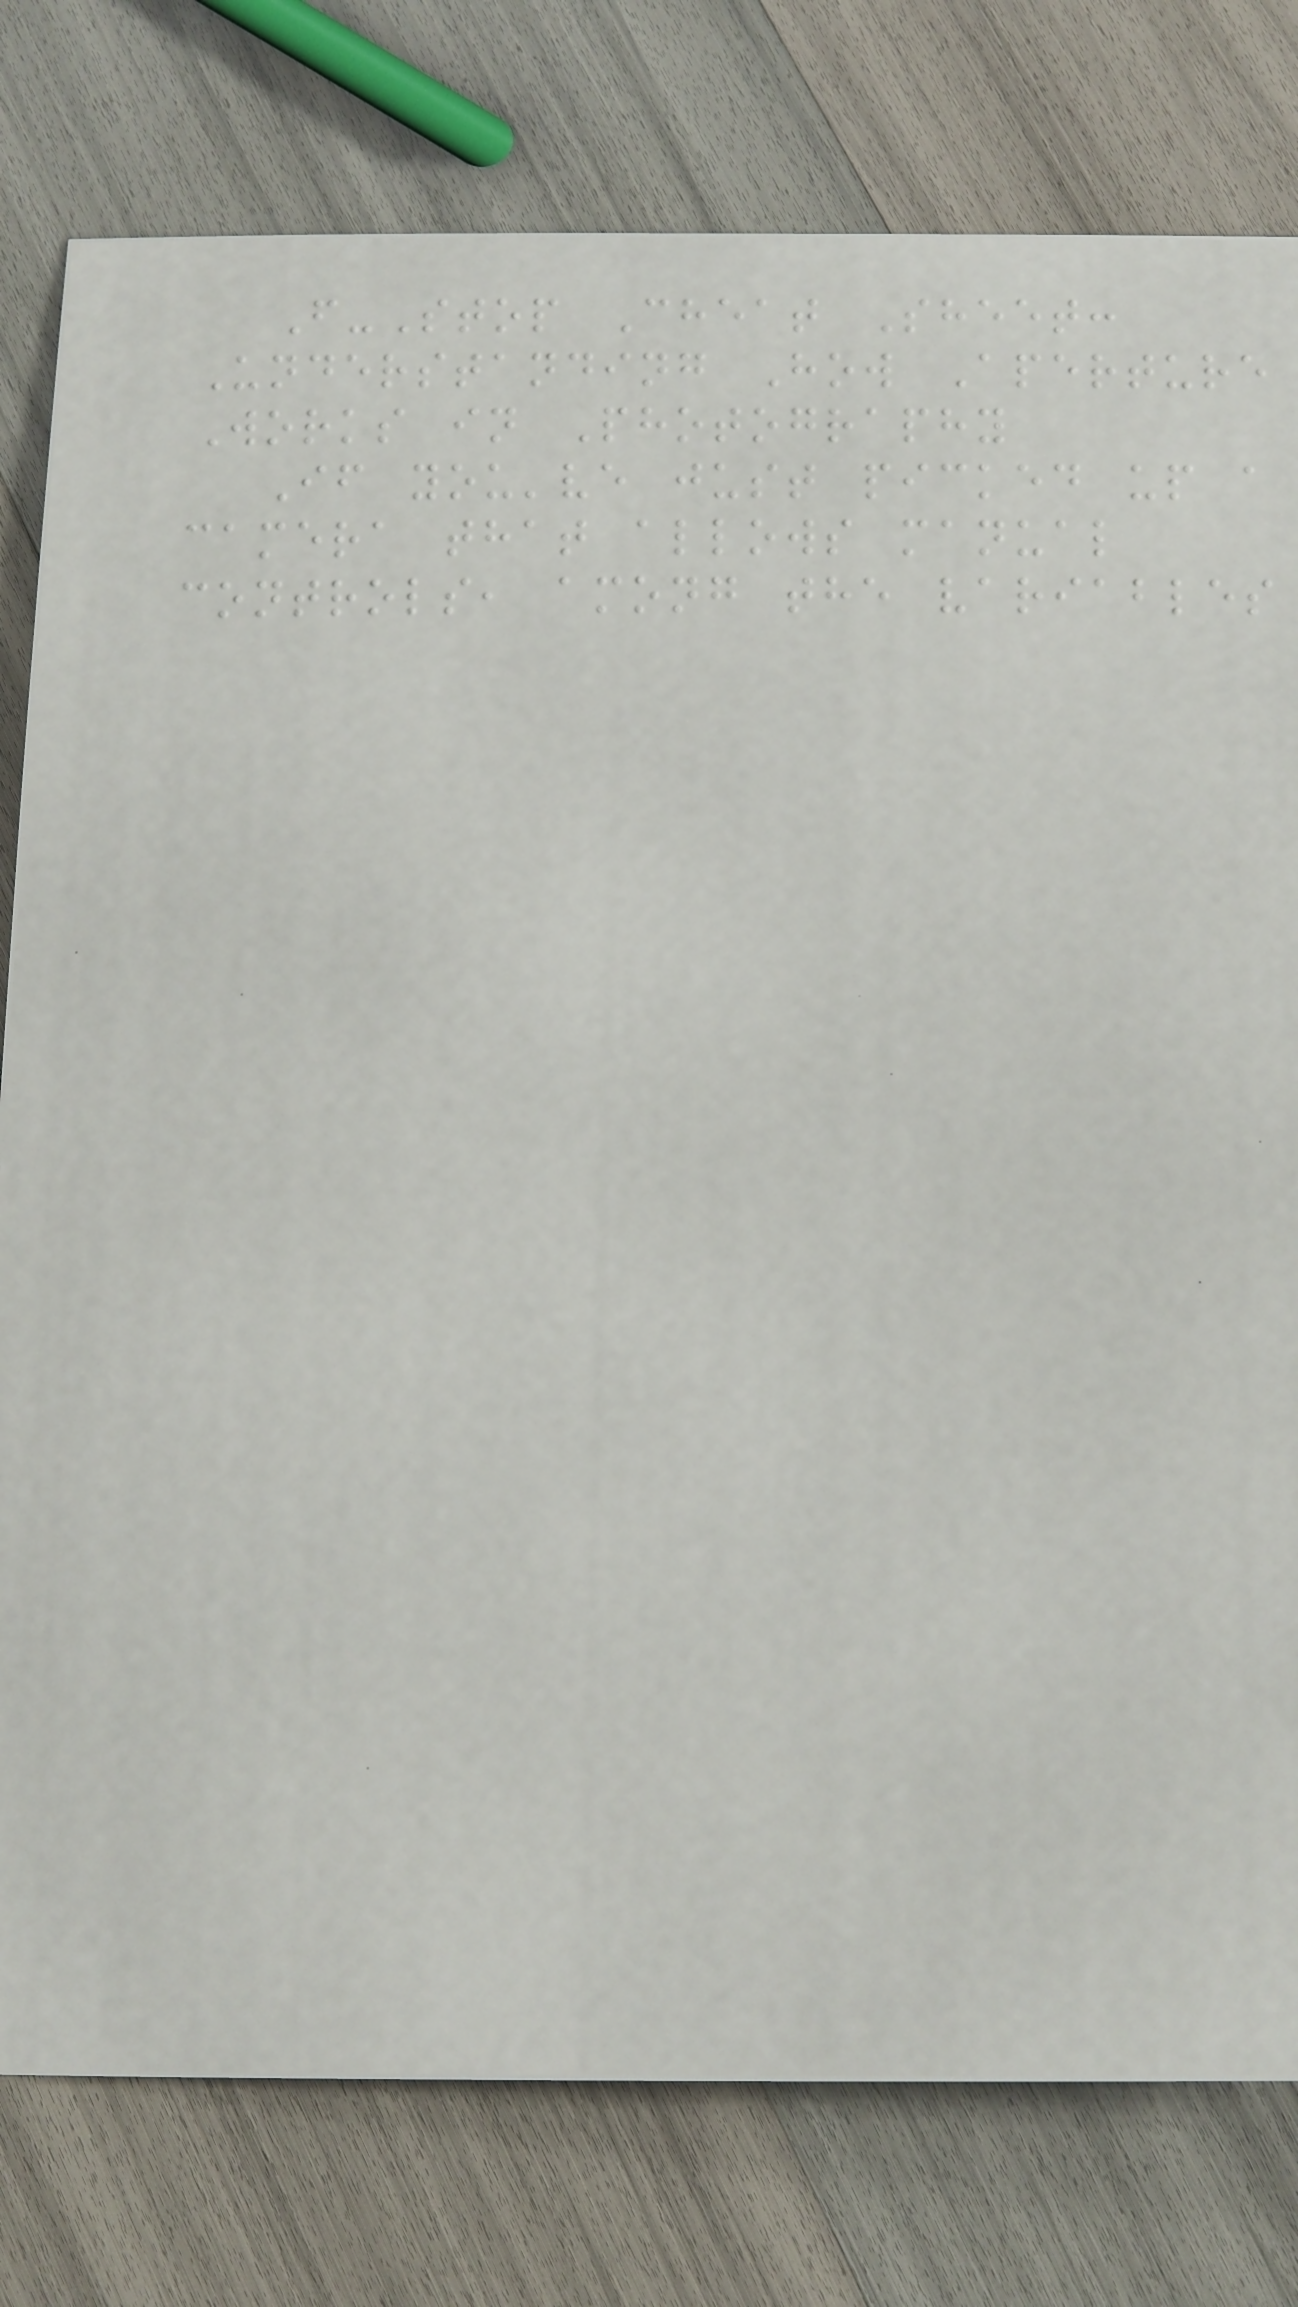F-Stop Cheat Sheet:
Understanding How Aperture
Works in Photography
If you've just picked up a
camera that allows manual
controls, among the variables
